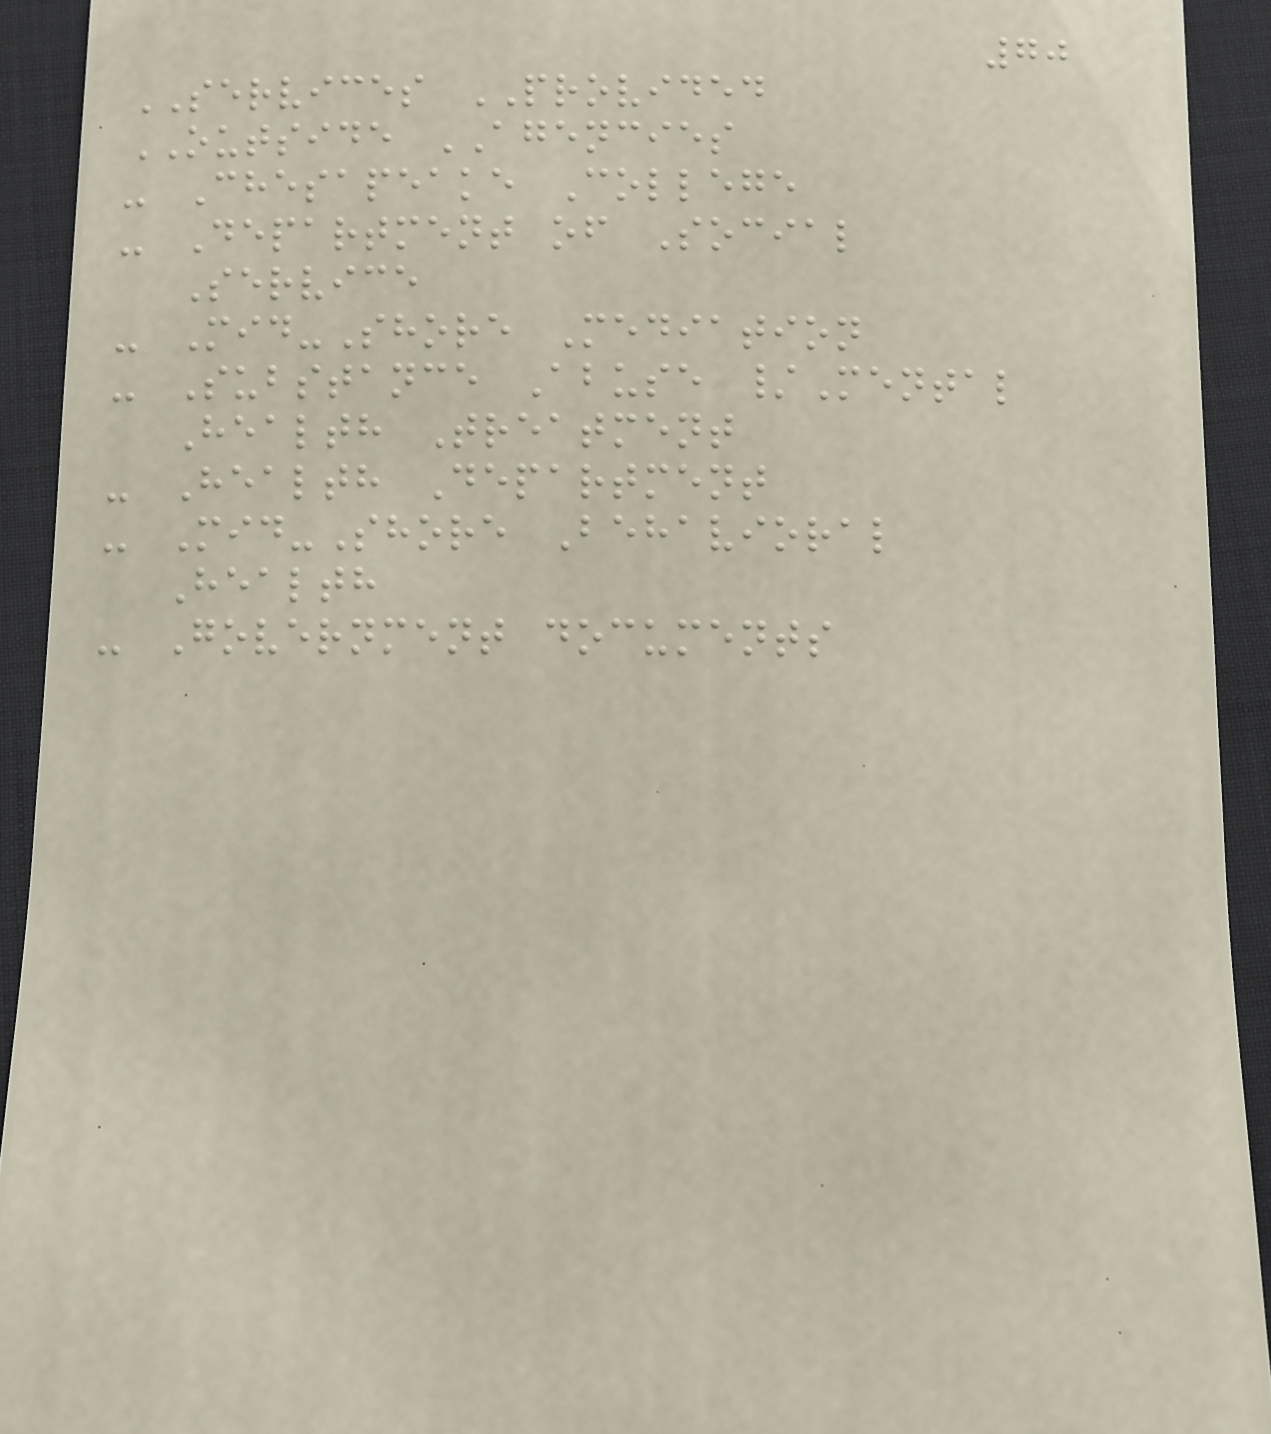70
SERVICES PROVIDED
OUTSIDE AGENCIES
- Chesapeake College
- Department of Social
Service
- Mid-Shore Mediation
- Substance Abuse /Mental
Health Treatment
- Health Department
- Mid-Shore Behavioral
Health
- Government documents
